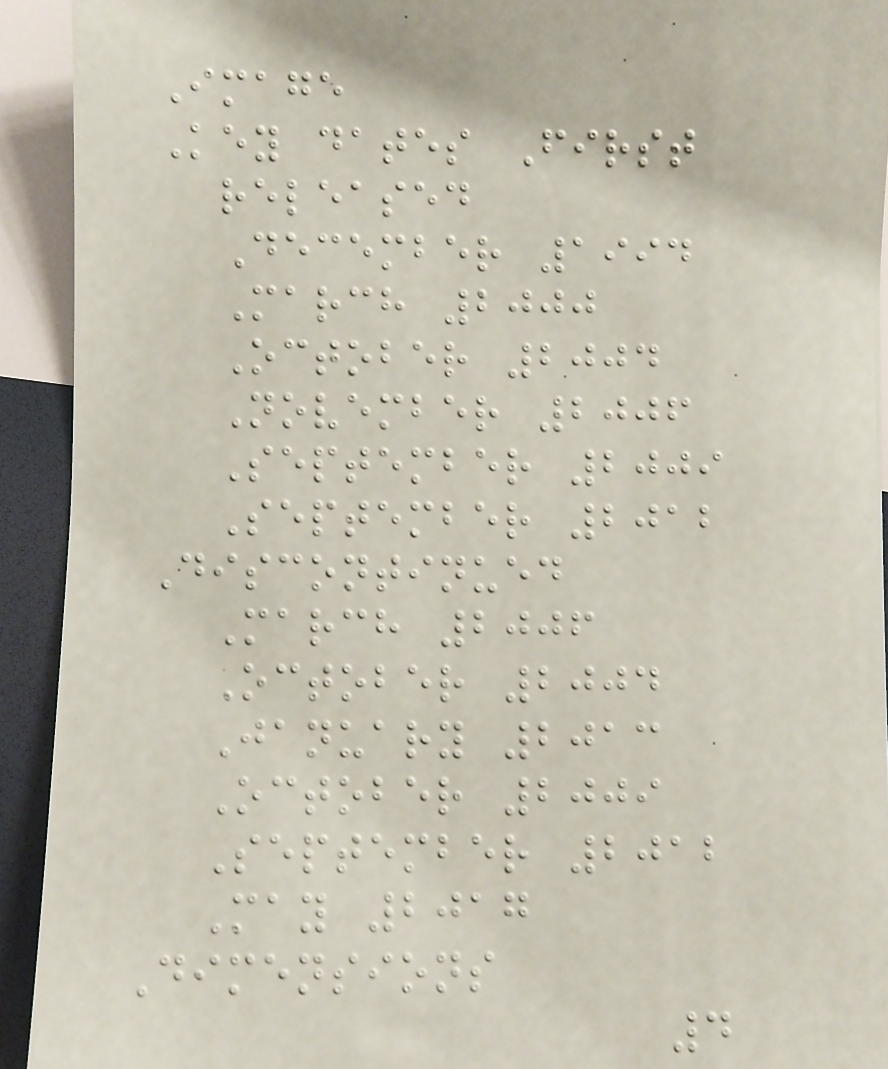Image
Key dates First
released
December 1994
March 2000
October 2004
November 2006
September 2009
September 2012
Discontinued
March 2006
October 2004
January 2013
October 2009
September 2012
May 2017
Dimensions
4
